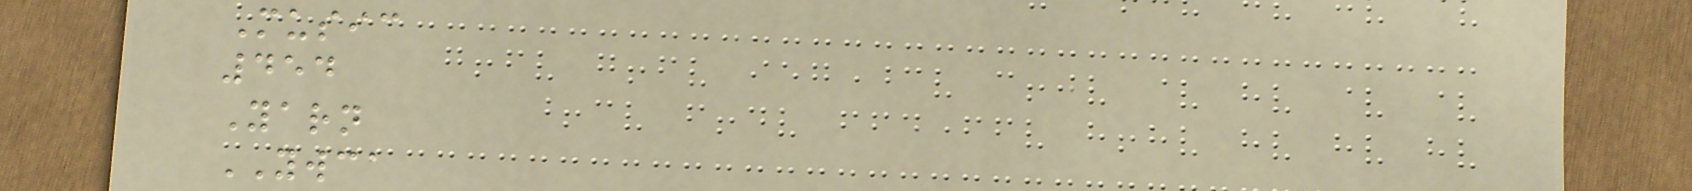Music
454
Yarn
YWCA
